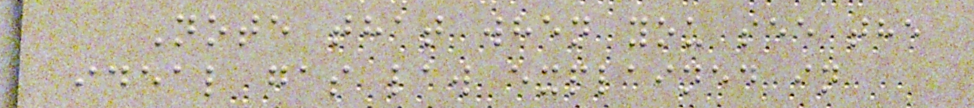Note that when you see the
ideal gas law explained in
